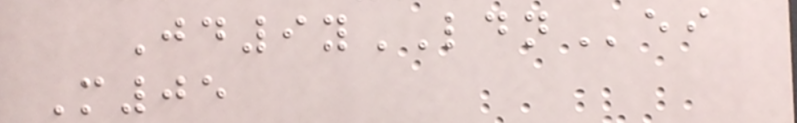Jd9yLDNei
M05
